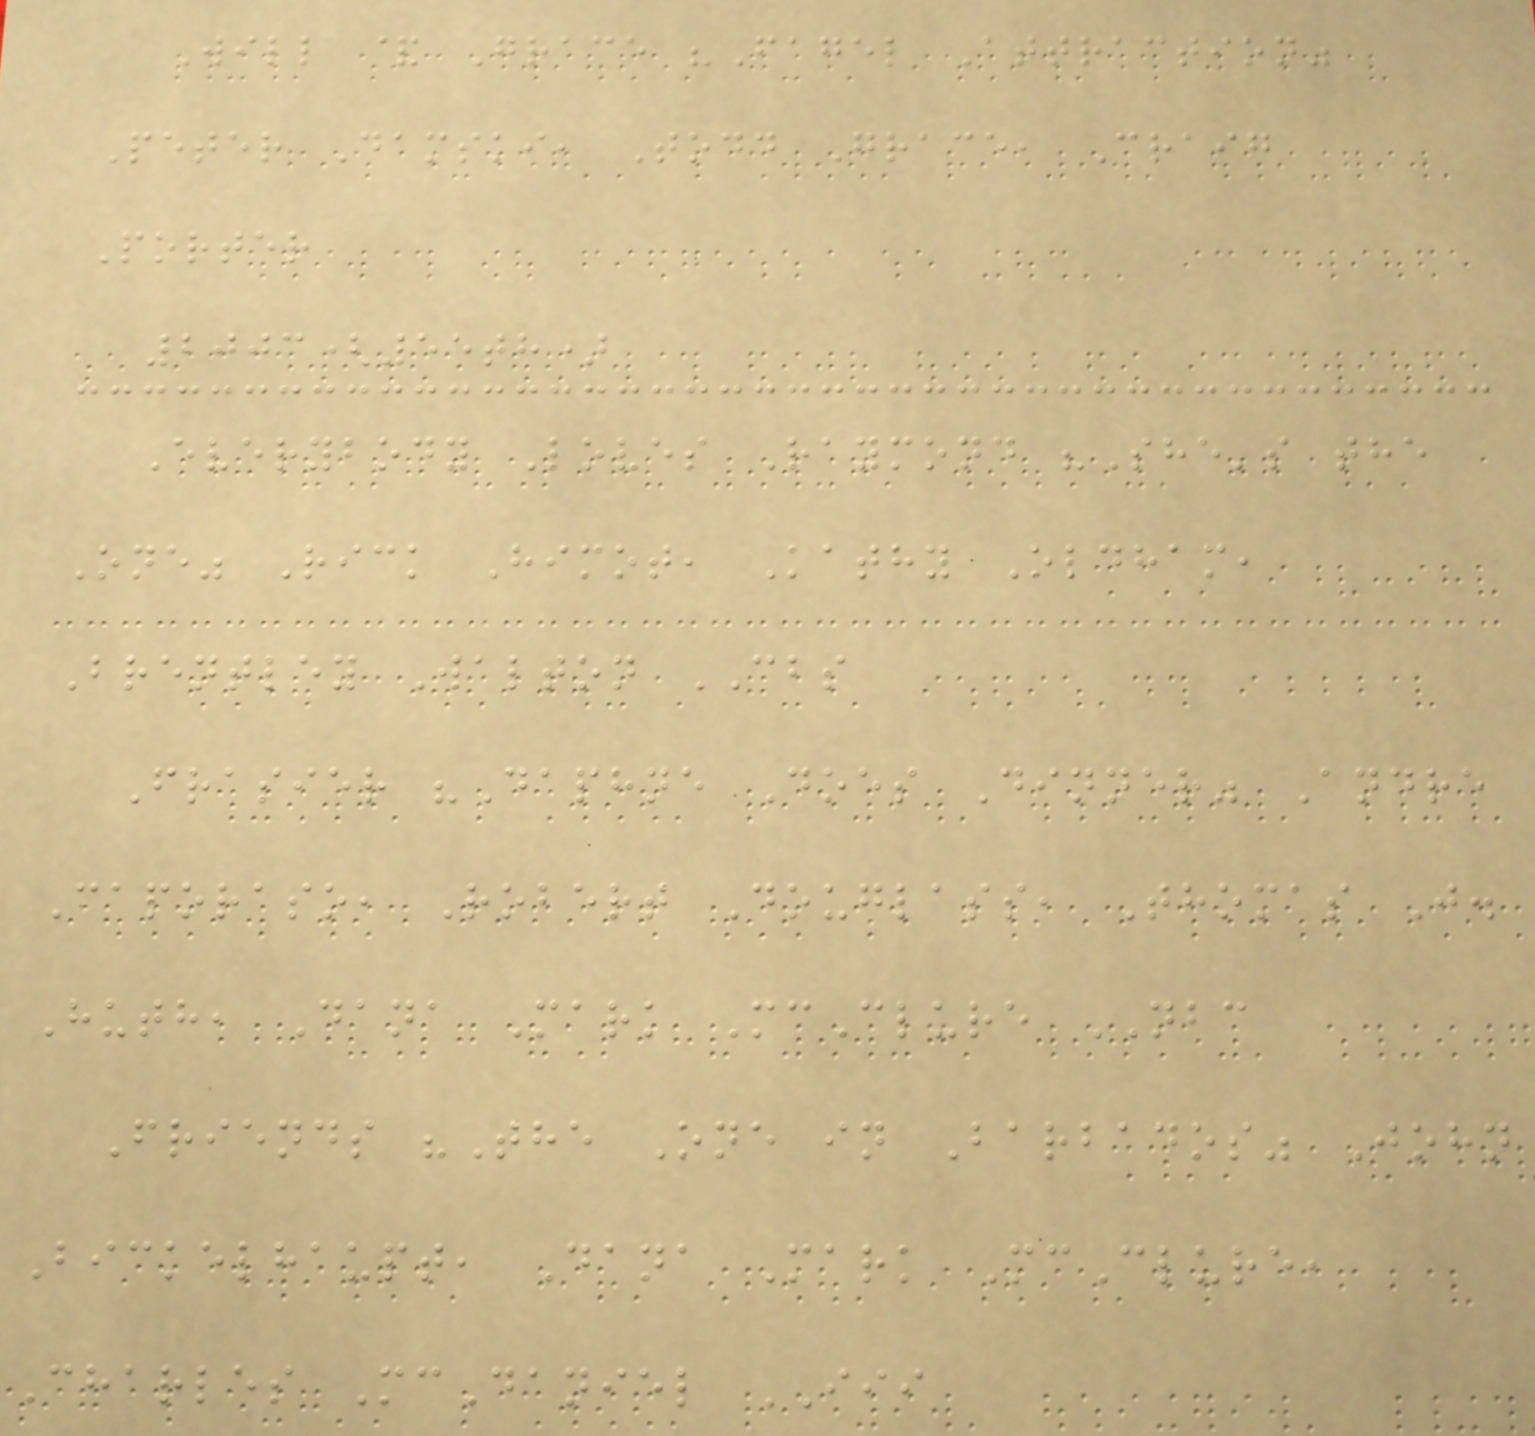Will & Grace "Fagel Attraction"
Peter Damski, Todd Grace, Craig
Porter
2003(55th)
Everybody Loves Raymond "She's the
One" Rick Himot, Kathy Oldham,
Brentley Walton CBS
Frasier "Daphne Does Dinner" Andre
Caporaso, Robert Douglass, Thomas J.
Huth, Dana Mark McClure NBC
Friends "The One in Barbados" John
Bickelhaupt, Dana Mark McClure,
Charles McDaniel III
